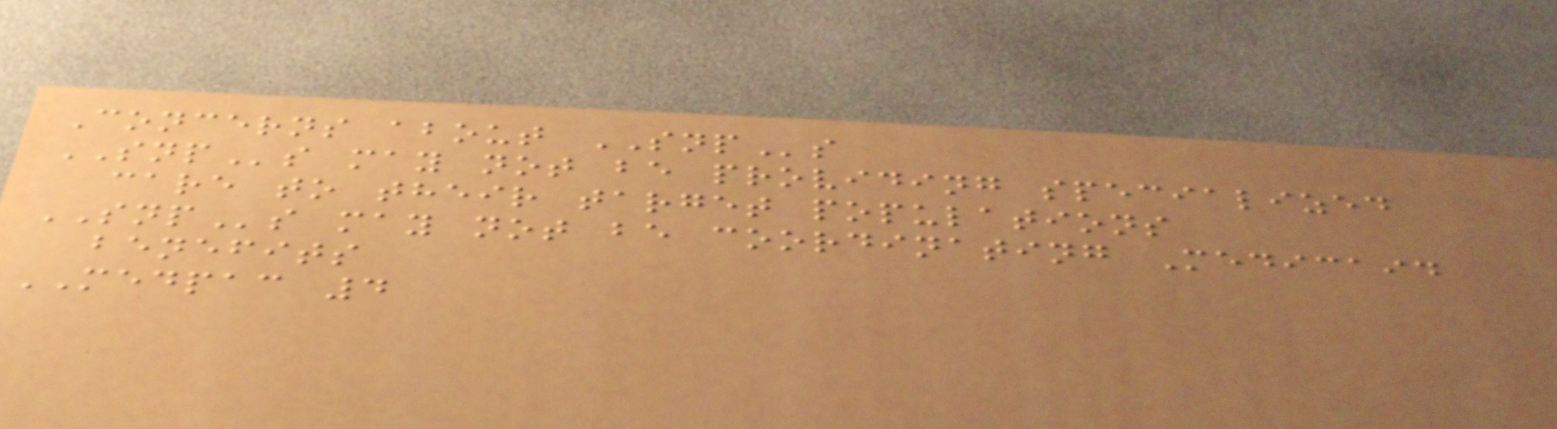Concerns about SNPs
SNPs may not be providing specialized
care to their target populations
SNPs may not be coordinating Medicaid
benefits
MEDPAC 4
